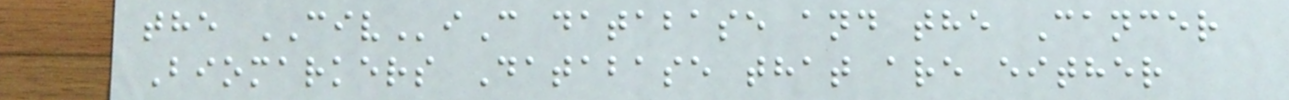the CIViC database and the Cancer
Biomarkers Database that are either
